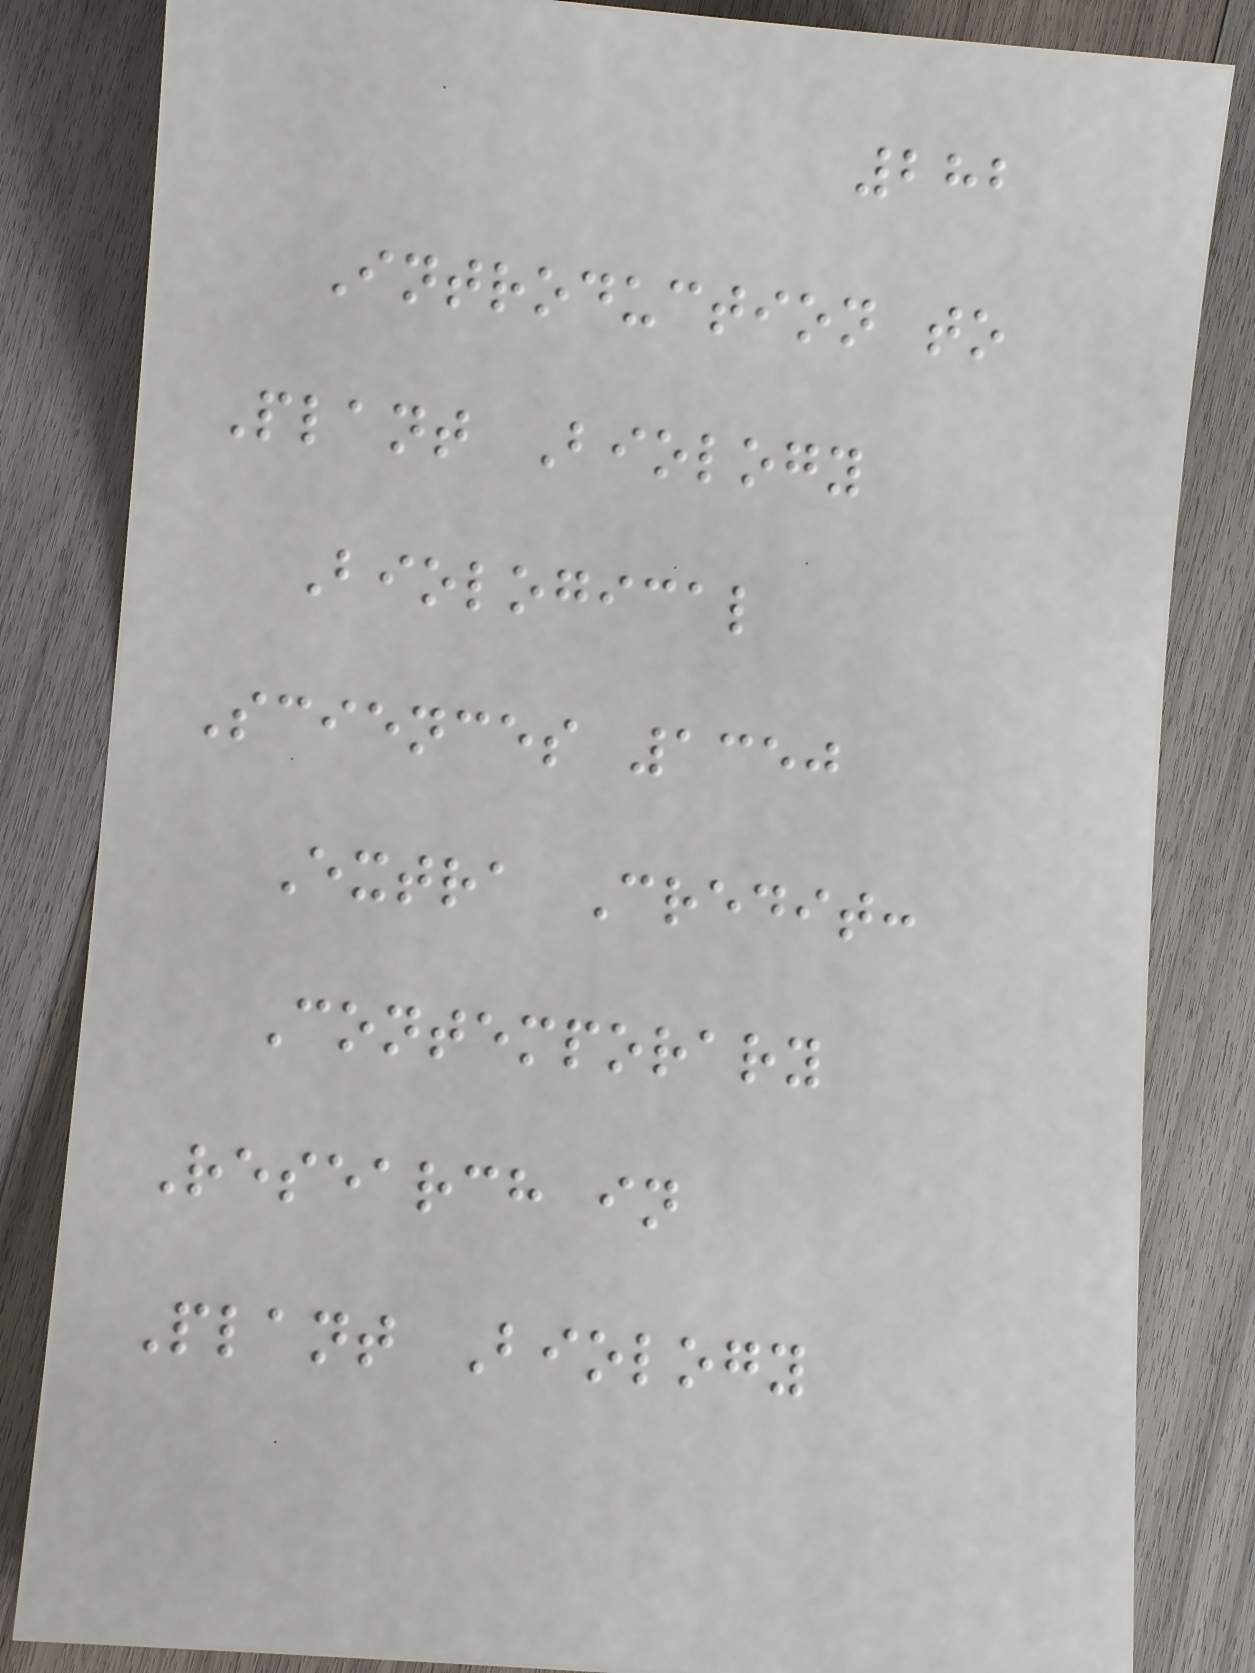282
Introduction to
Plant Biology
Biological
Sciences 1350
Extra Credit:
Contemporary
Research in
Plant Biology
